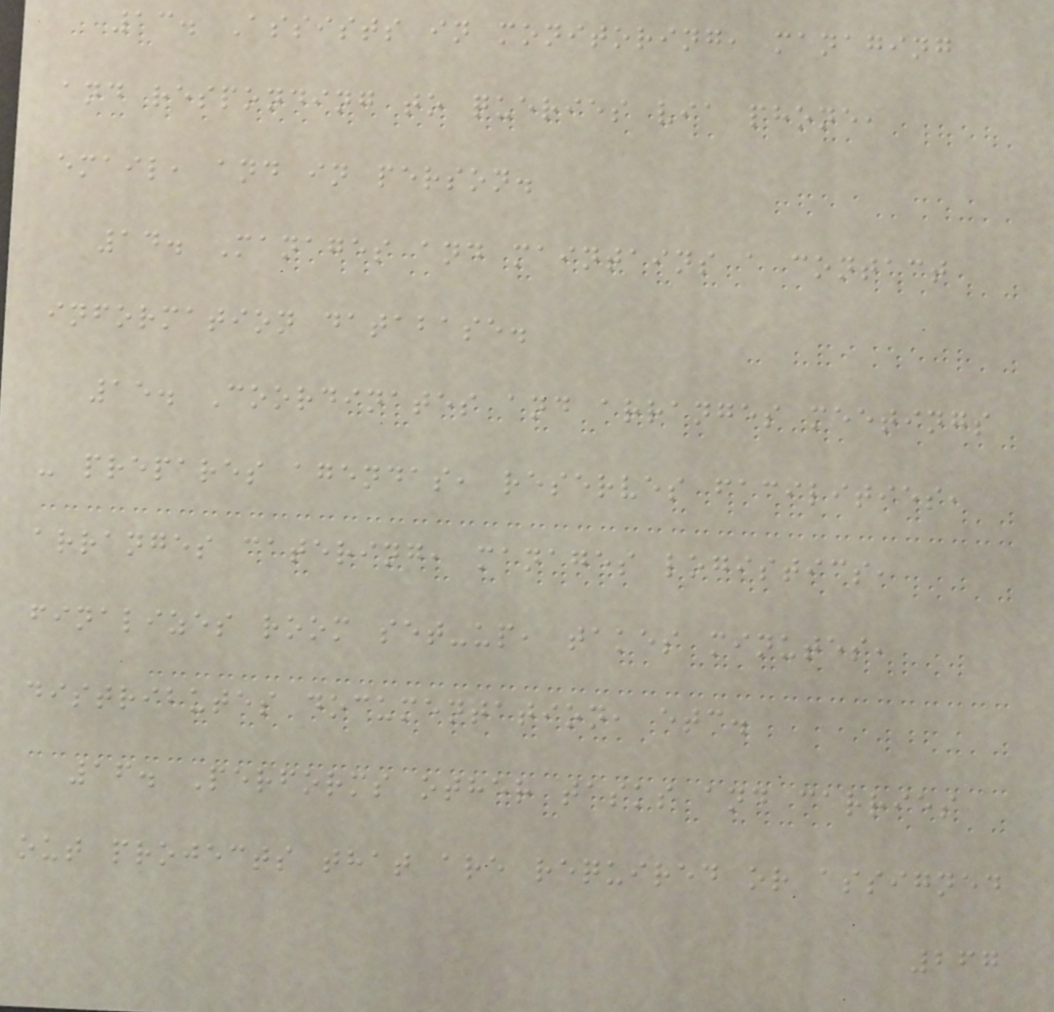13. Assists in monitoring, managing
and responding to queries via phone,
email, and in person.
14. Manages and maintains a contact
information database.
15. Coordinates and arranges meetings
- prepares agendas, reserves facilities,
arranges catering, manages logistics,
finalizes room set-up, takes minutes,
distributes documentation, etc.
16. Performs other tasks and carries
out projects that are required or assigned
267
